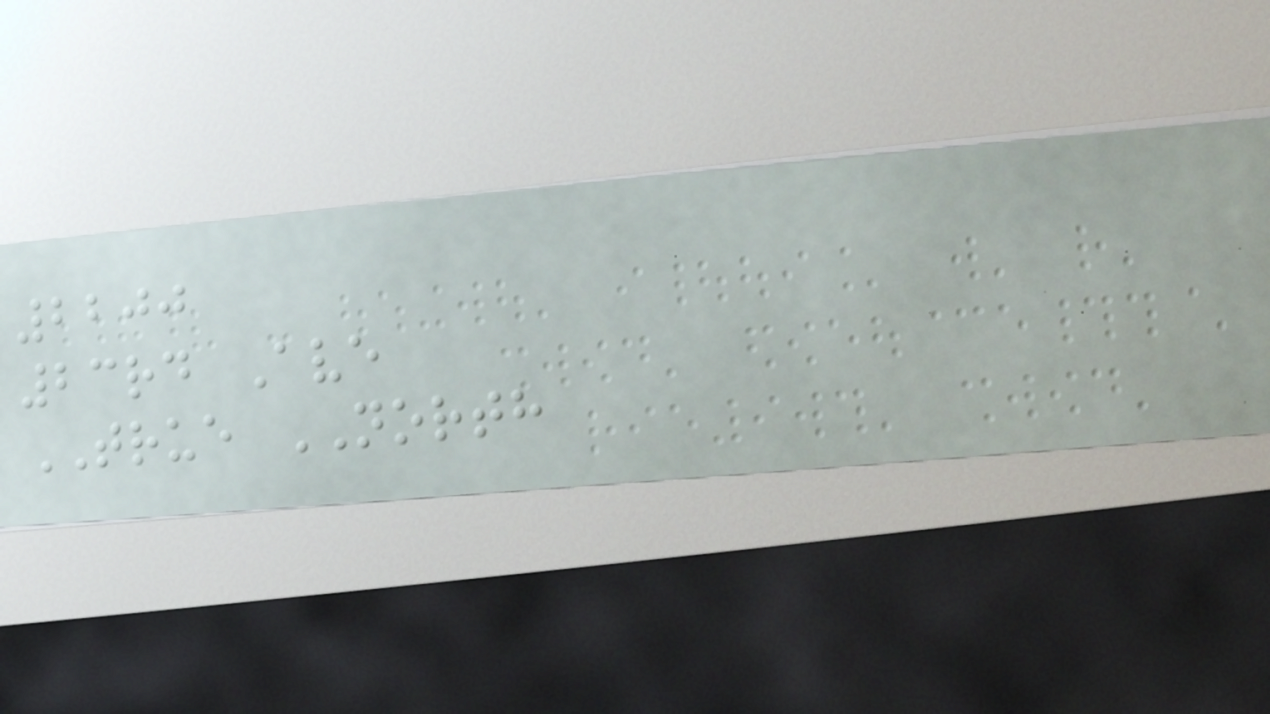2200
23rd Ave
TRUE NORTH
